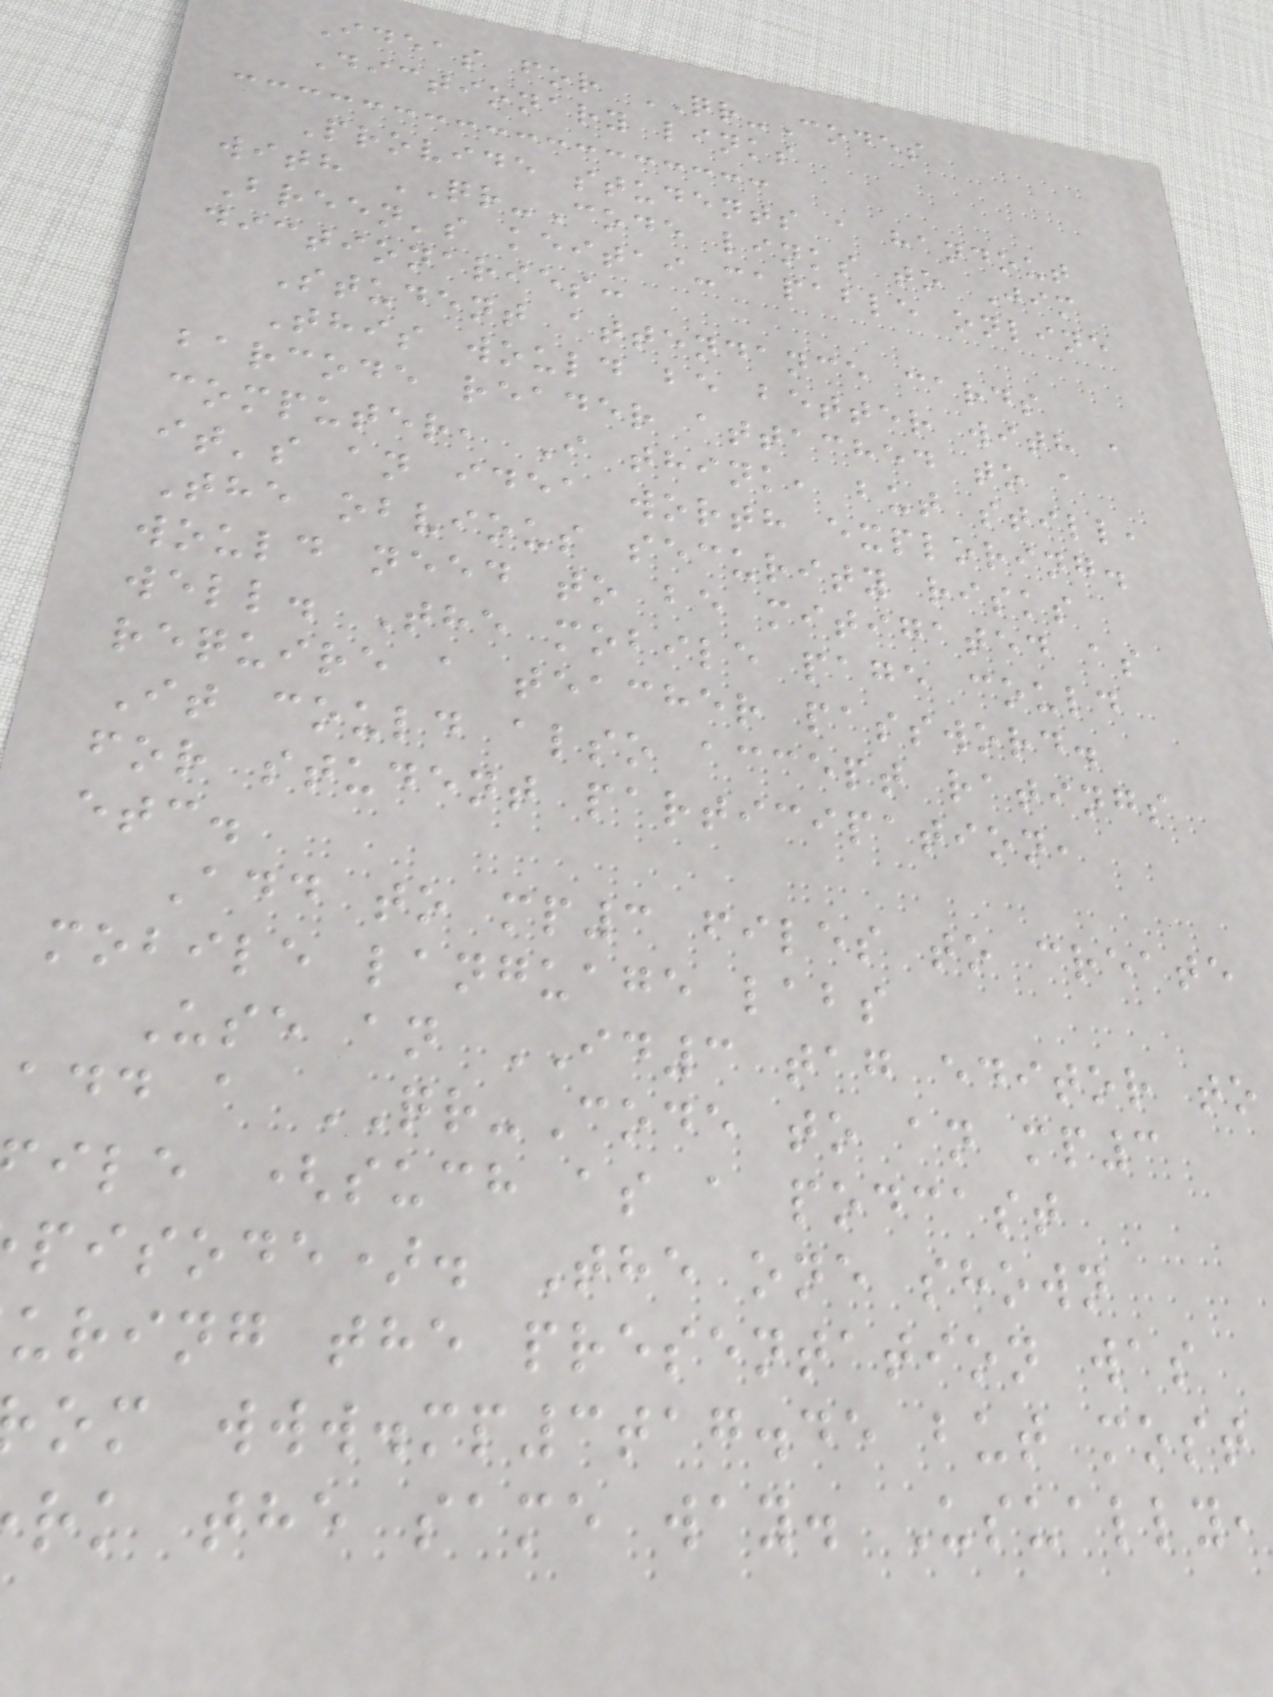Ideas for QR-Codes
Dictionary links
Provide students a handout
with QR-Code links to Jim
Breen's keitai-capable online
dictionaries:
Student attendance cards
This would be better with a
barcode reader attached to a
computer, I think, but still,
it's an idea worth exploring.
The obvious security risks
would need to be mitigated as
well. The mobile page could
require a teacher password.
It could also accept ratings
for student participation,
etc.
Add to mp3 files to create
mobile language labs
Use an ID3 tag editor to
add a QR-Code to an mp3
ile (such as a podcast
pisode). The one shown
uring the presentation was
om www.mp3tag.de but most
rk the same way. Usually,
